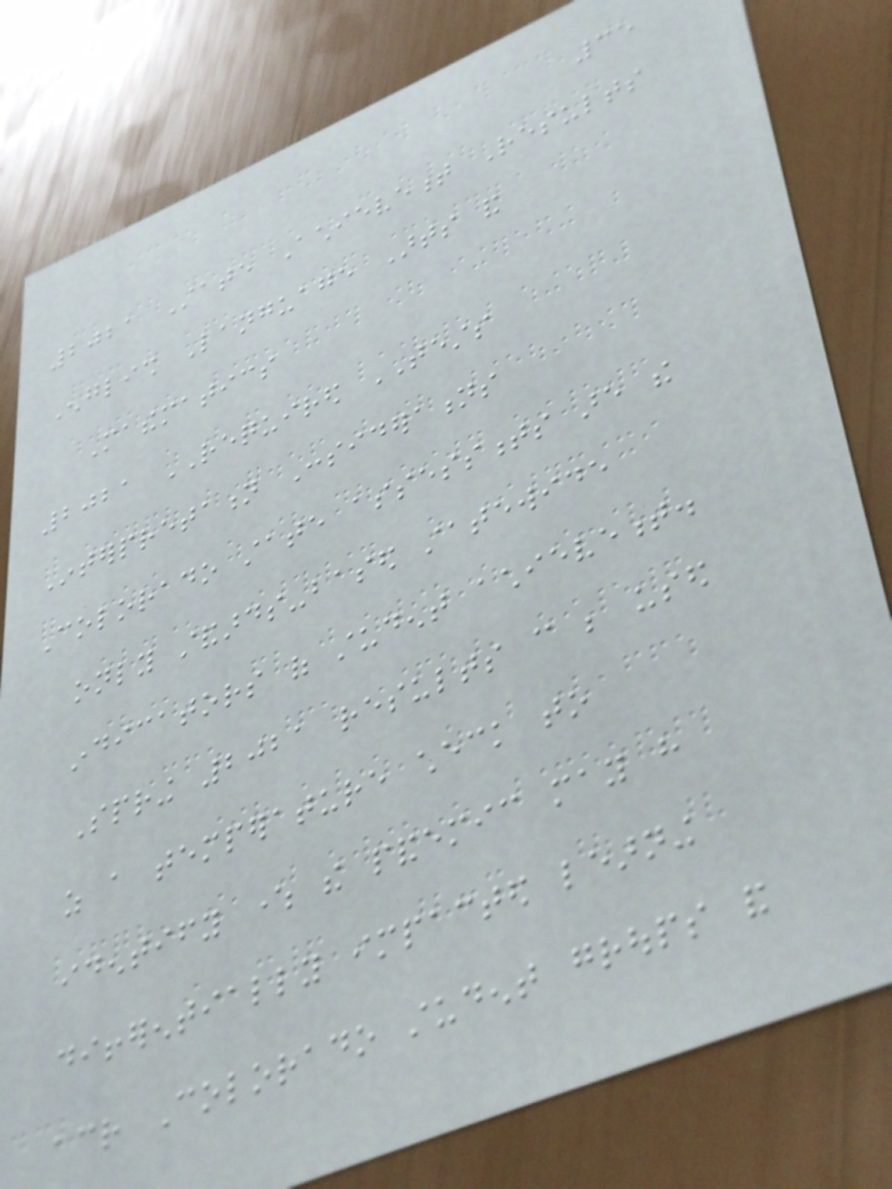35
2021 State Achievement Results
English Language Arts and
Mathematics
2021 REQUIRED TESTS
Interpretation Considerations
Colorado state assessments are the
only standards-based statewide
indicators of student achievement.
Spring 2021 results can be used
as a temperature check to
identify where the pandemic may have
differentially impacted learning
across Colorado student groups and
